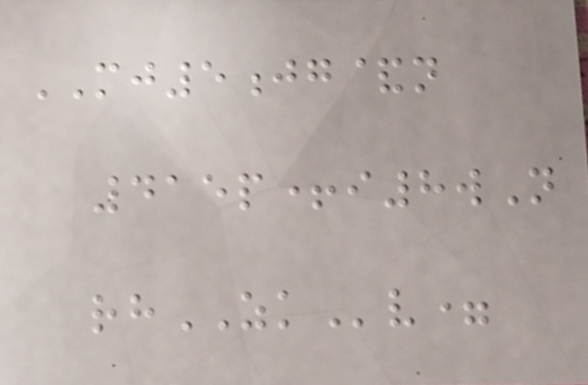MJ5jg&n
415p+i8wN
rhZKv=
